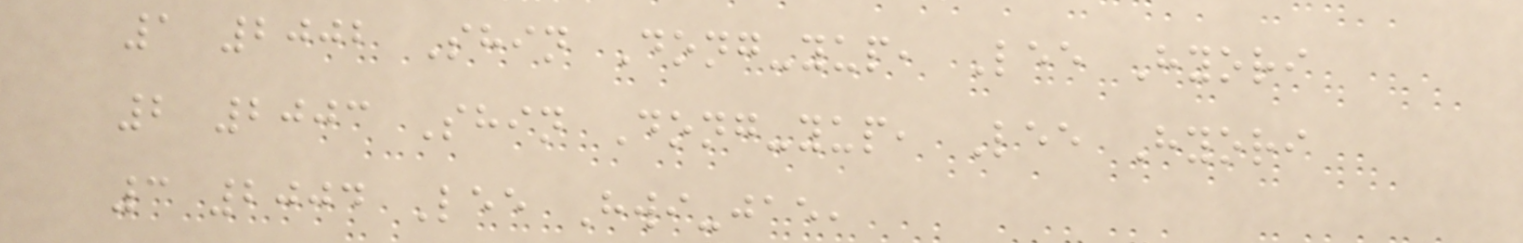1 2002 Shin Dong-yup, Lee Hyori
2 2003 Shin Dong-yup, Lee Hyori
3 2004 Lee Hwi-jae,
